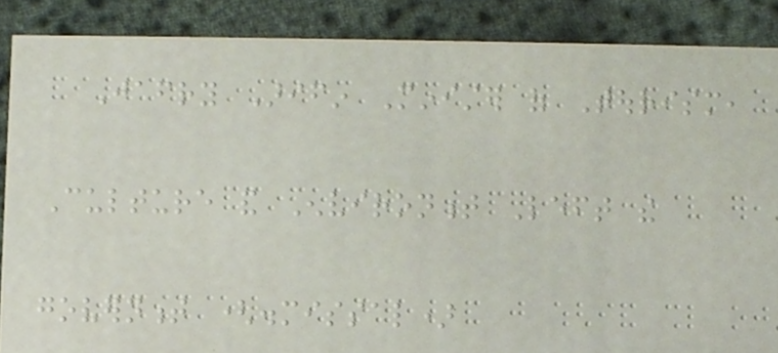Jafry Arifin Minister of Tourism,
Culture and Environment Left the
government (dismissal)
